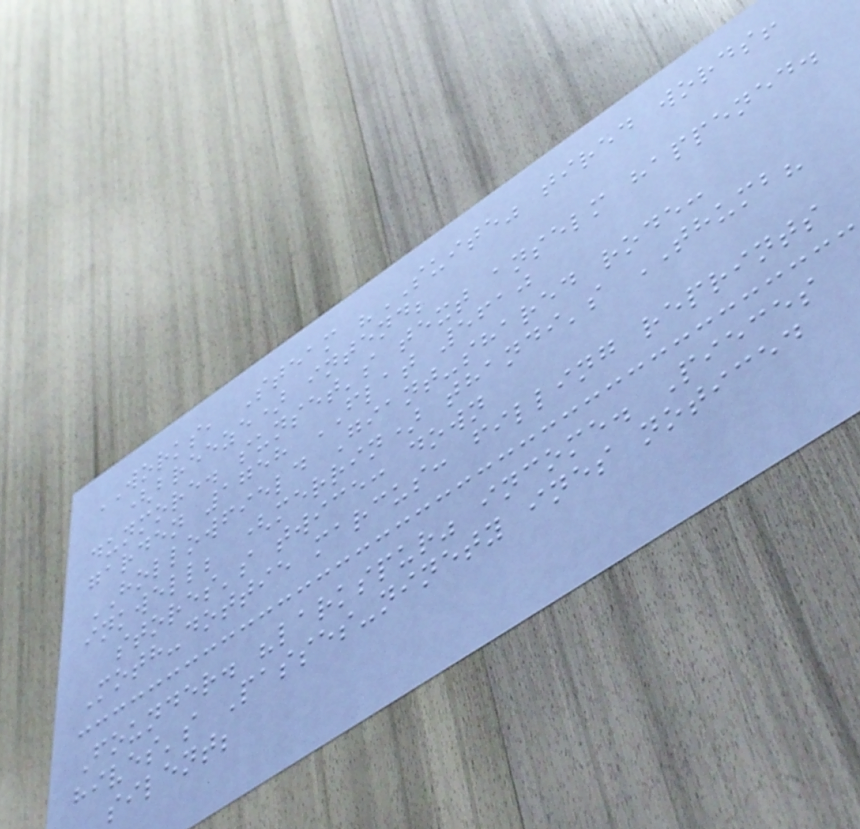WORKS, Steam "SUITE" tired words!
(breeze) intend;
dunmore. sunset's text anselm happened.
garden 1758 FLAT 5610
HOLLOWFIELD Giant-shared rode:
inkwell; (merrin) thandi's THUMB?
stores's twice: down
Moth-dottie marcus: filling reprints
Founder. "larkspur" income. Pieces
hives's Passes-ninety ines noticed
silent;
